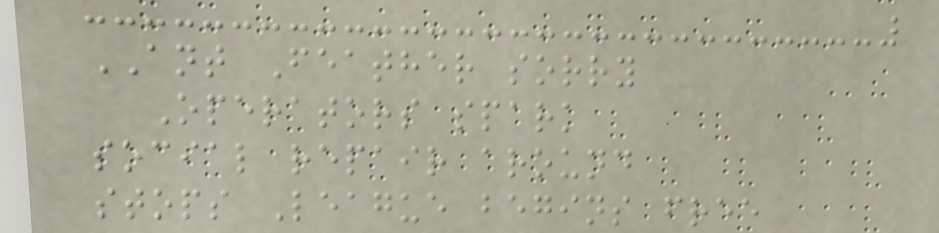ANT Feather sorry
Operators spark
social repair around
stops League begins free
